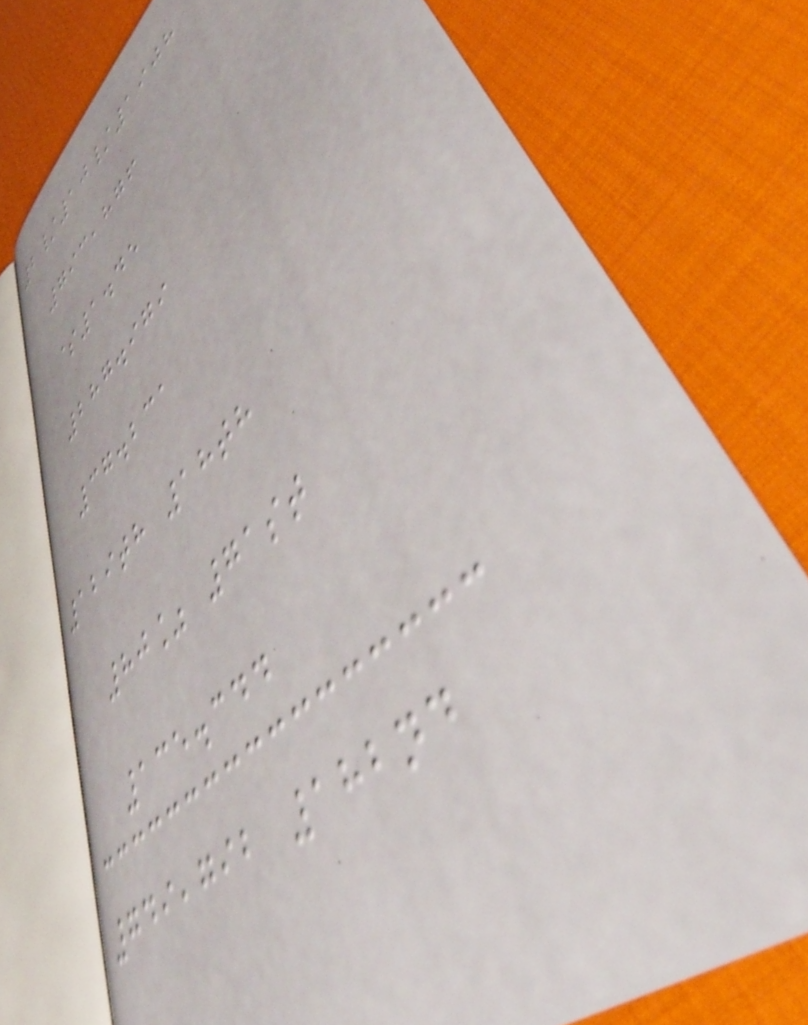2/10/1908
793,876
$1.45
287.979
37.231
129th 18th
80% 71st
135.344
749,792 182nd
